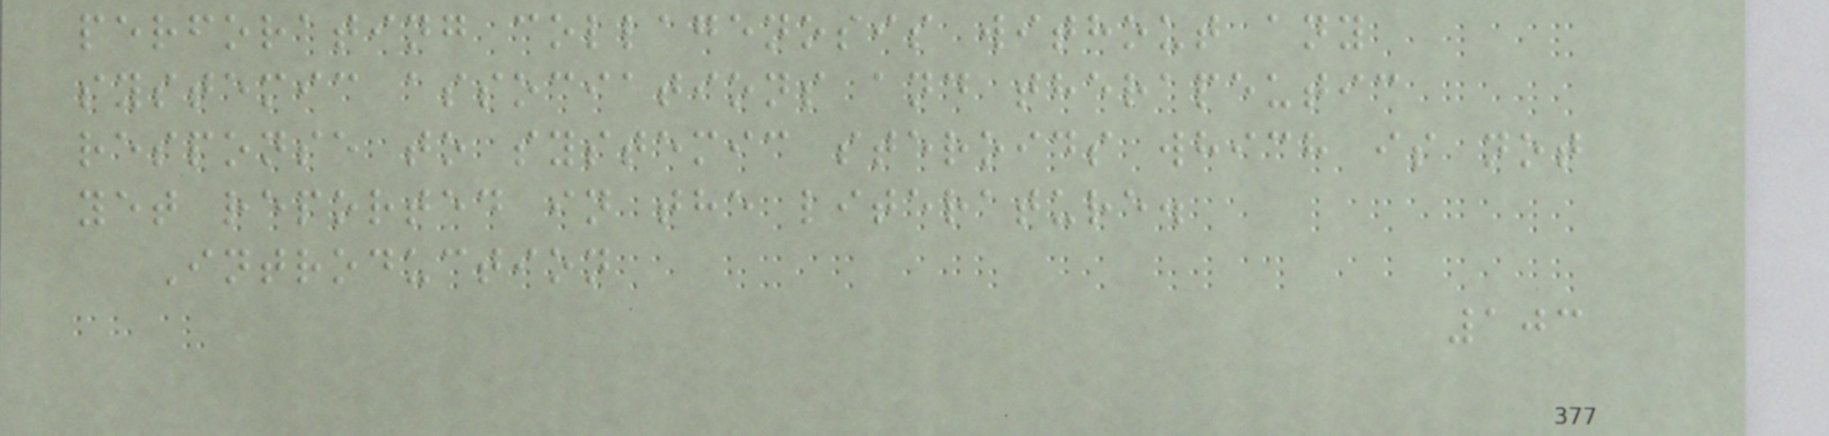perforating collagenosis without any
systemic associations and therapeutic
response to systemic steroids which is not
yet reported in the literature.
Introduction
103
